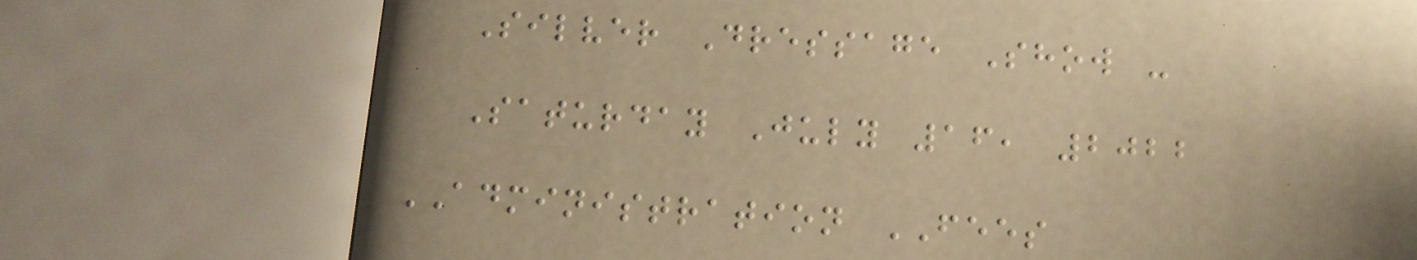Silver Dressage Show -
Saturday July 16, 2022
ADMINISTRATION FEES
